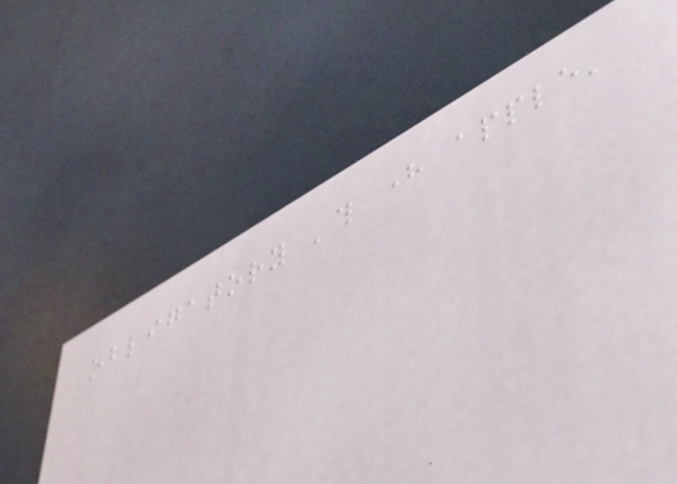obligatory 'this here apple'
